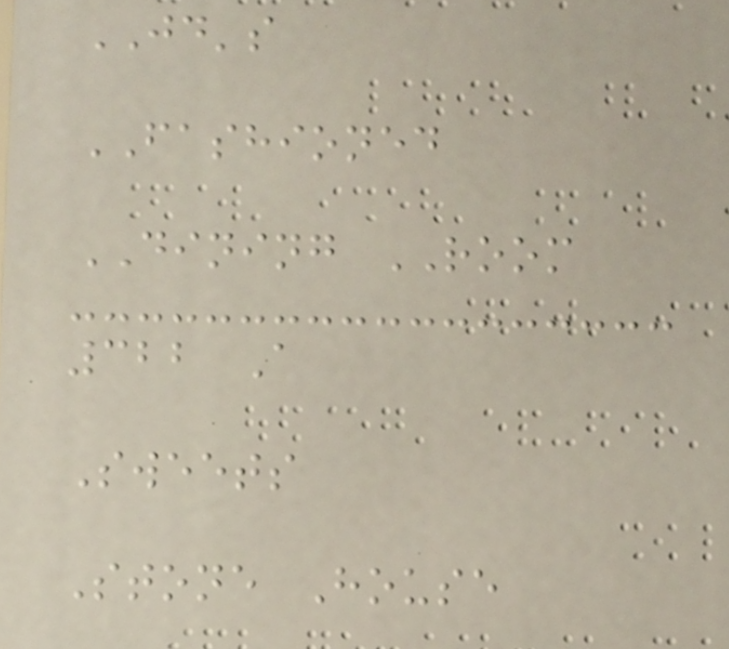JD's
FASHIONED
DINING ROOM
322 A
Sweets
Stone House
